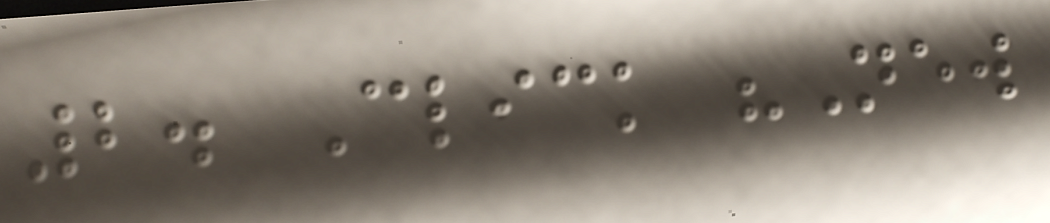2. Click "New
